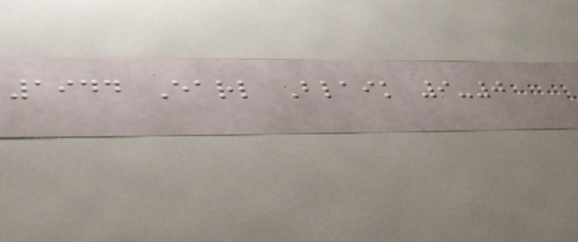1944 Earl Blaik 9-0
